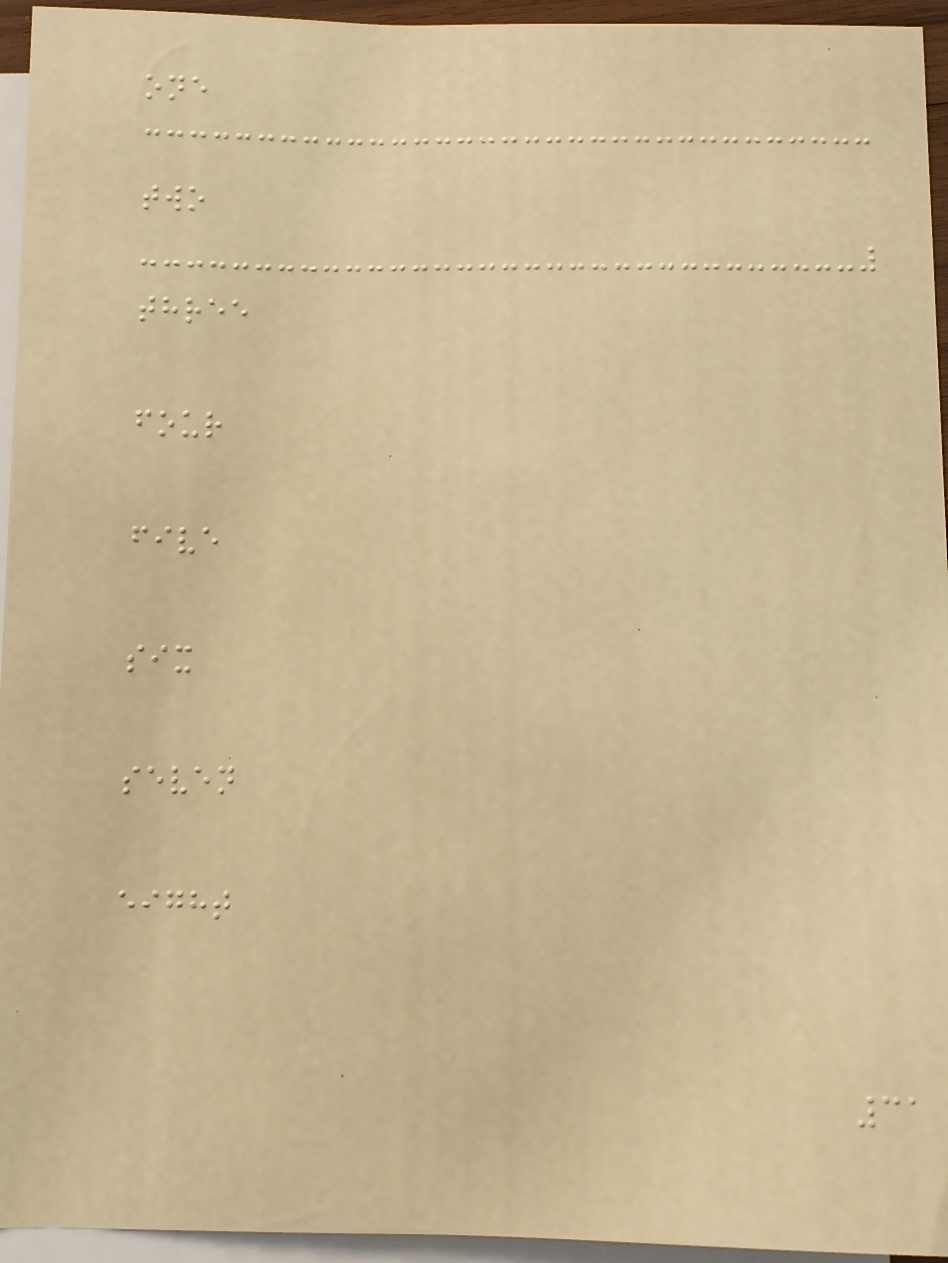one
two
three
four
five
six
seven
eight
31
